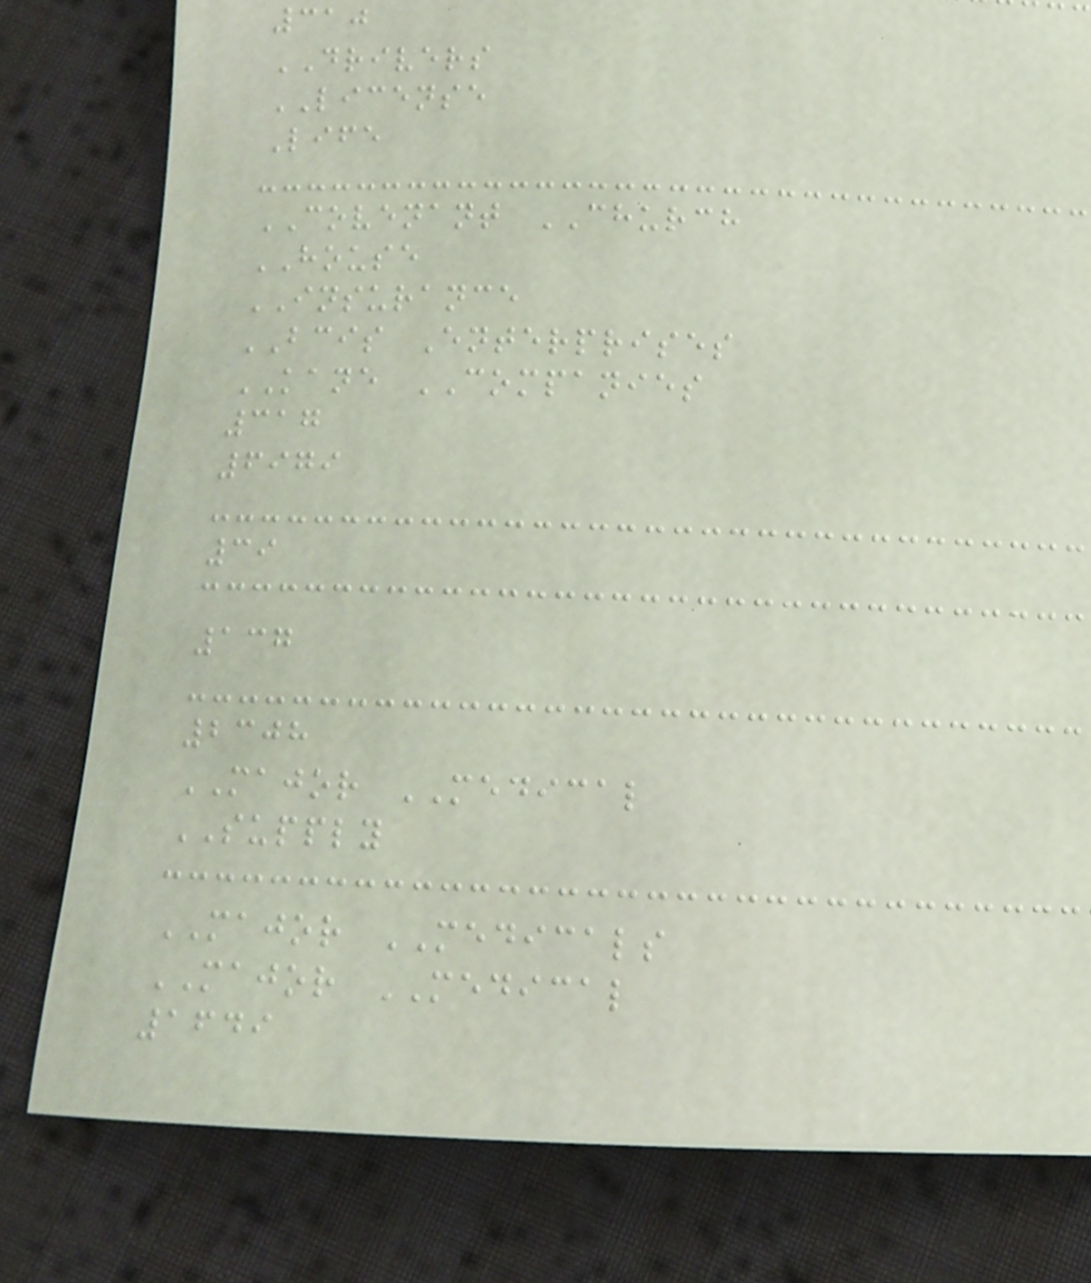310
DRIVERS
LICENSE
Life
COVENANT CHURCH
HOUSE
INSURANCE
BCIS Enterprises
KANE COMPANIES
317
6979
39
137
2308
MAJOR MEDICAL
SUPPLY
MAJOR MEDICALS
MAJOR MEDICAL
1649
